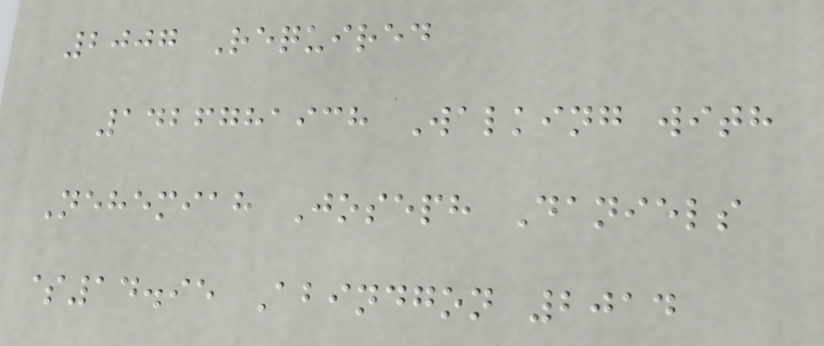2007 Required
1426781938 Walking with
Nehemiah Joseph Daniels
$14.95 Abindgon 2014
